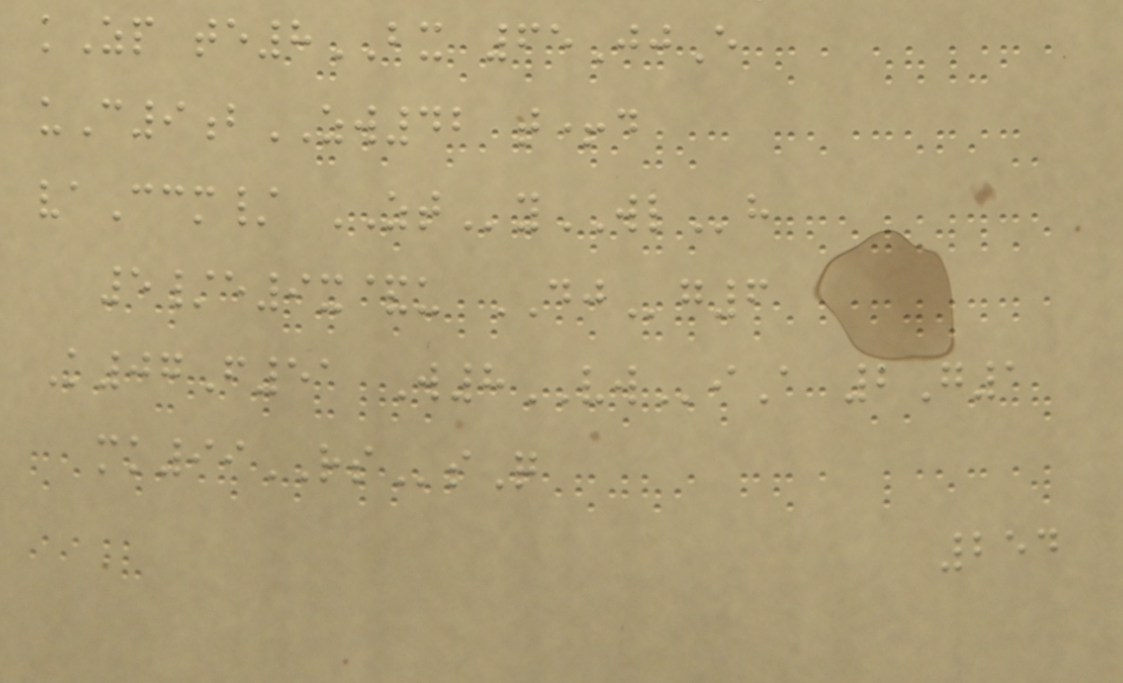kZp te8BX 65JjE
uC9bZW42 t+d
vaCcm/ ZTyWLh
5/e9x&u DJg6
K07F51 W8VWiA 2G1
mk99RSsQ
254
